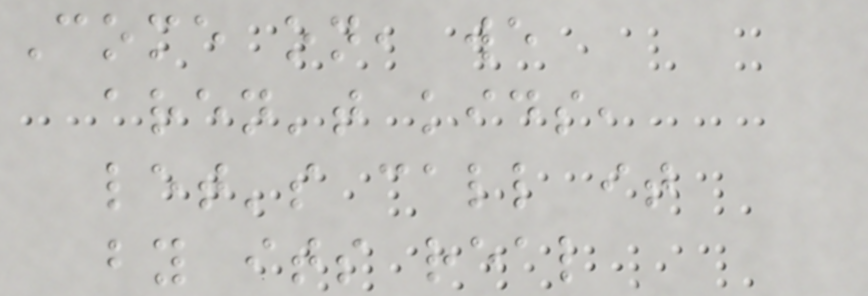Come on, we
aren't kids,
let's call it
by its real
